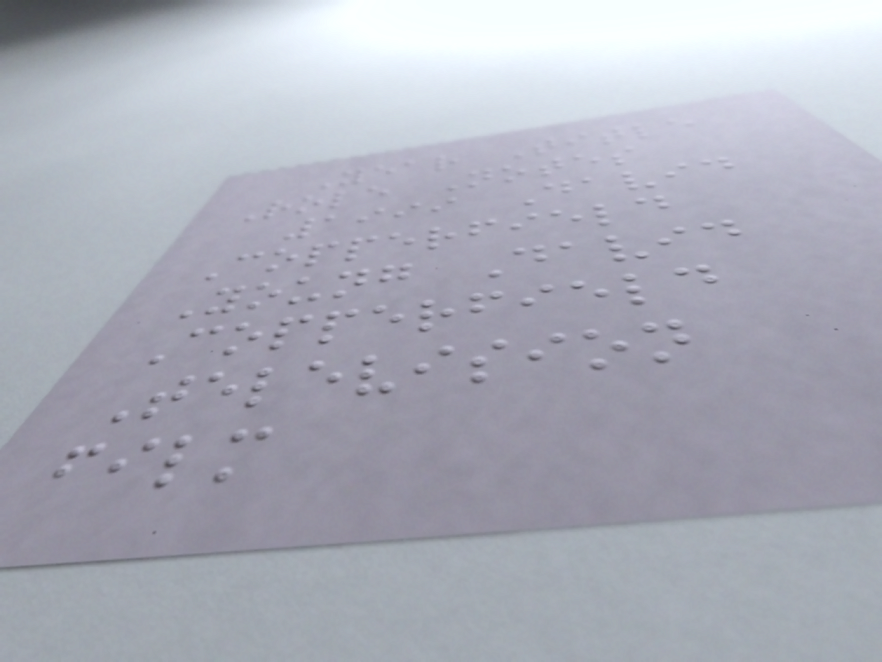Year Title
Role Notes
1999 David
Copperfield
Young David
Copperfield
Television
film
